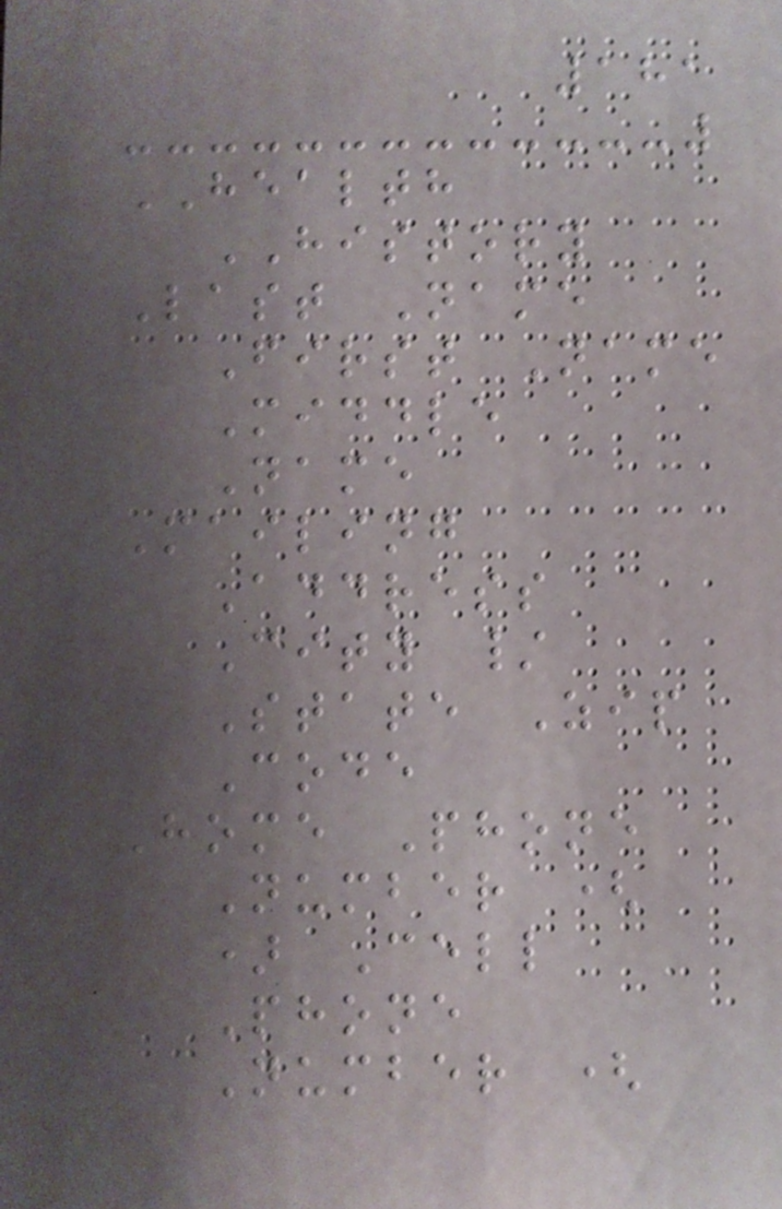181
HEALTH
HISTORY
Last Name
First Name
Middle
Name
Mailing
Address
City /
State Zip
Code
Home Phone
Number (
) Cell
Phone
Number (
